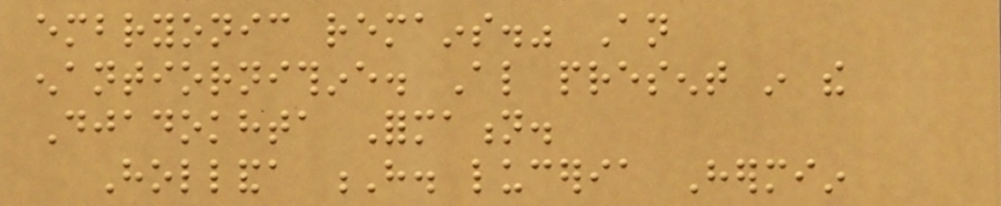embryonic remains." An
enantiornithine. Also present in the
Djadokhta Formation.
Hollanda H. luceria Hermiin
